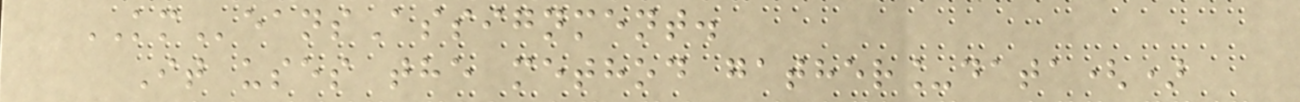KMeansAssignment.
It uses the method gather_data()
